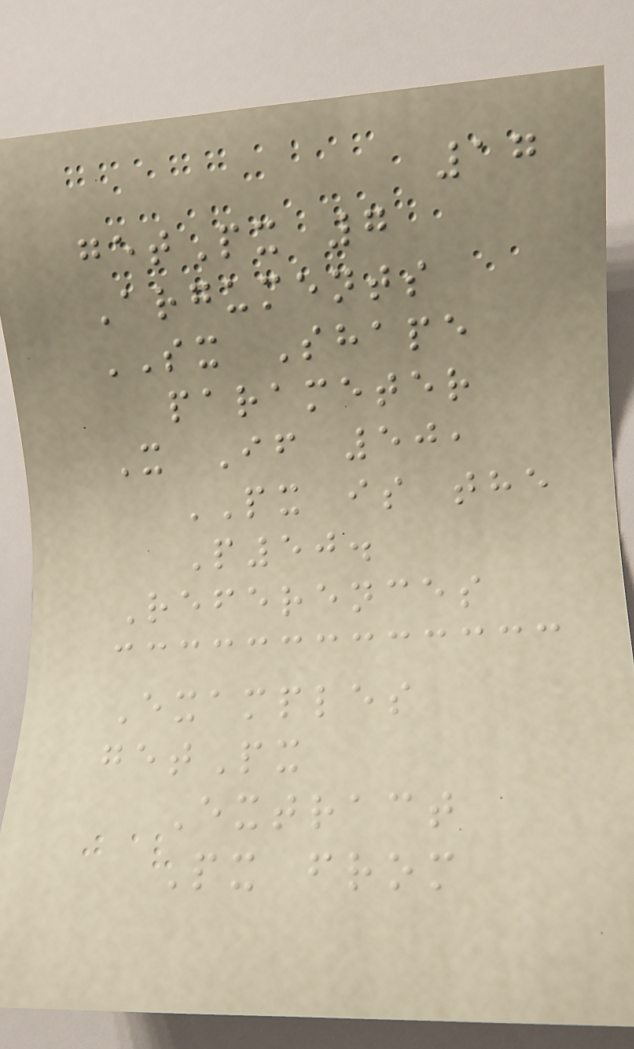17
getPx 7
Arguments
SX Shape
parameter
X If 50,
PX is the
P50.
References
Examples
getPx
Extract
Px from
